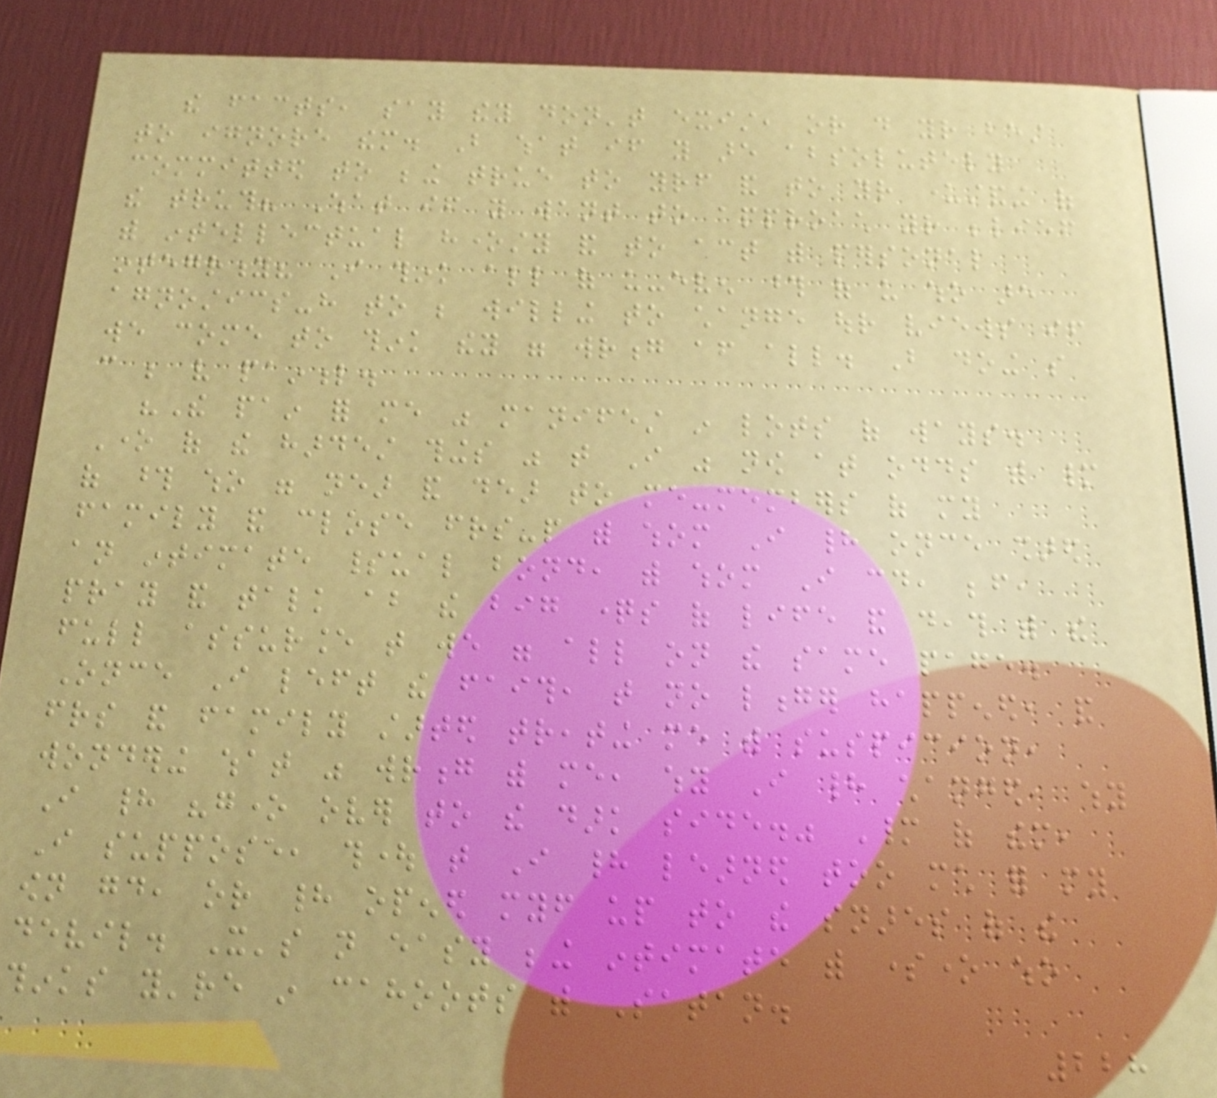the facts, say they don't exist, or do your best
to ignore them. But what if you are absolutely
committed to being true to yourself and to your understanding of
the truth? What if you want to approach your belief
with intellectual honesty and to act with personal
integrity? I think all of us-even those of us who are
agnostics-have to be willing to change our views if
we come to think they were wrong after all. But doing so
can be very painful.
"The pain for me was manifest in lots of ways.
One of the hardest things was that I was now at odds with many
of those who were near and dear to me-members of my
family and close friends-people with whom I had once shared
an intimate spiritual bond, with whom I could, before,
pray and talk about the big questions of life and death with the
full assurance that we were all on the same page.
Once I left the faith, that no longer happened, and
friends and family started treating me with suspicion,
wondering what was wrong with me, why I had changed, why
I had "gone over to the dark side." Many of them,
I suppose, thought that I had learned too much for my
own good, or had opened myself up to the snares of the
devil. It's not easy being intimate with someone who
thinks you're in cahoots with Satan.
228
